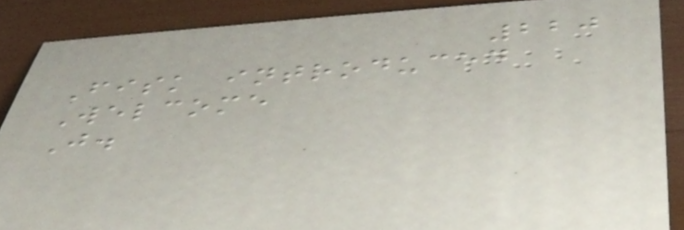220
Fisk introduced
Welcome
J.
